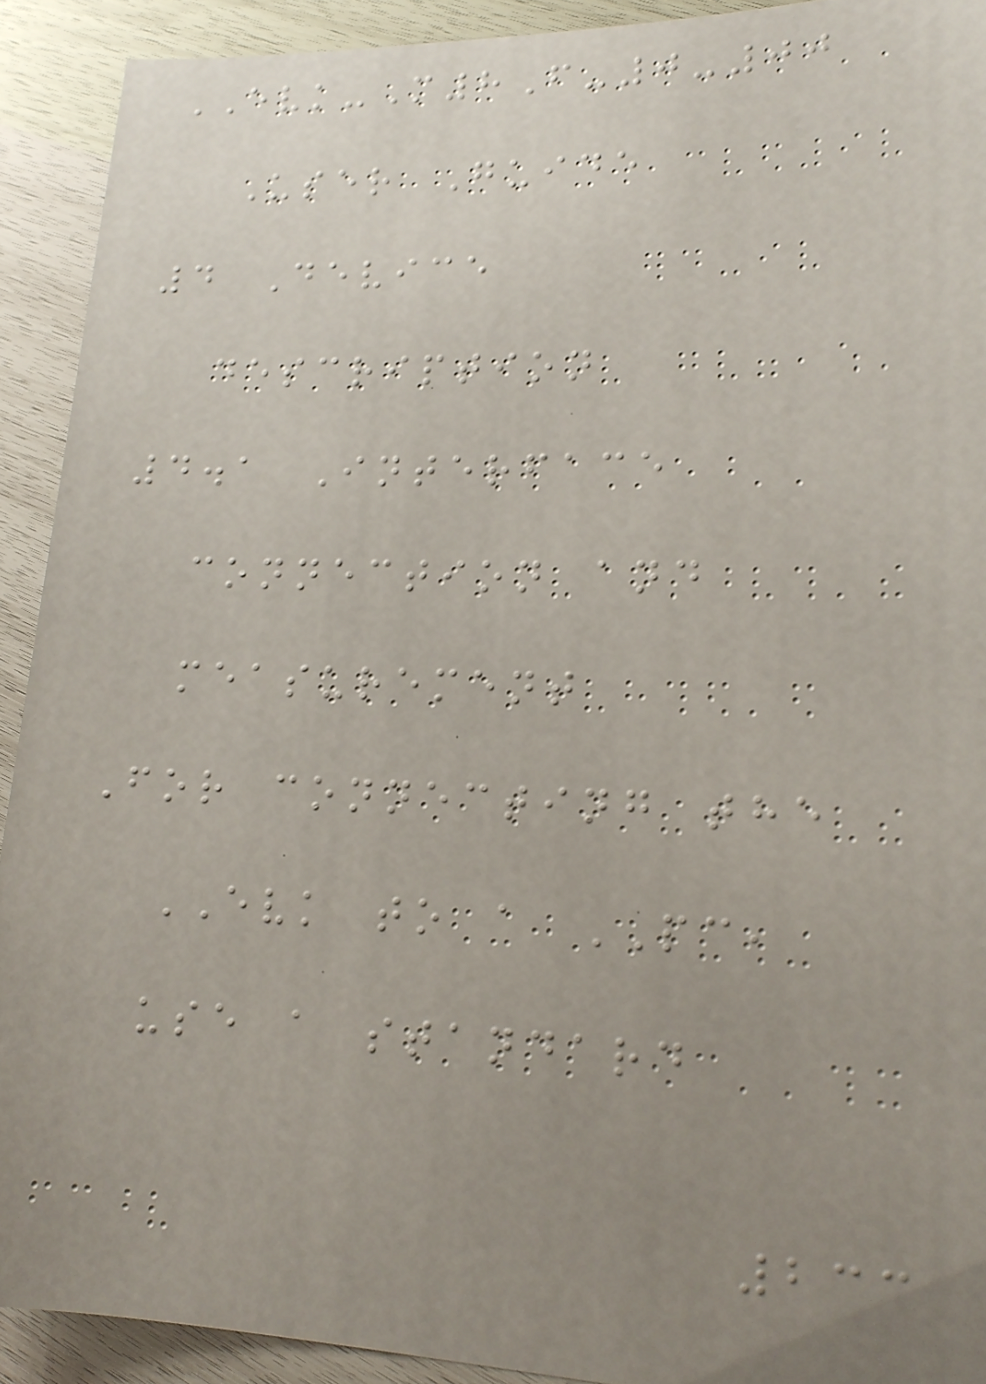EVK-M8F-0-00
User Guide
4 Device
description
4.1 Interface
connection and
measurement
For connecting the
EVK to a PC,
use a standard
233
